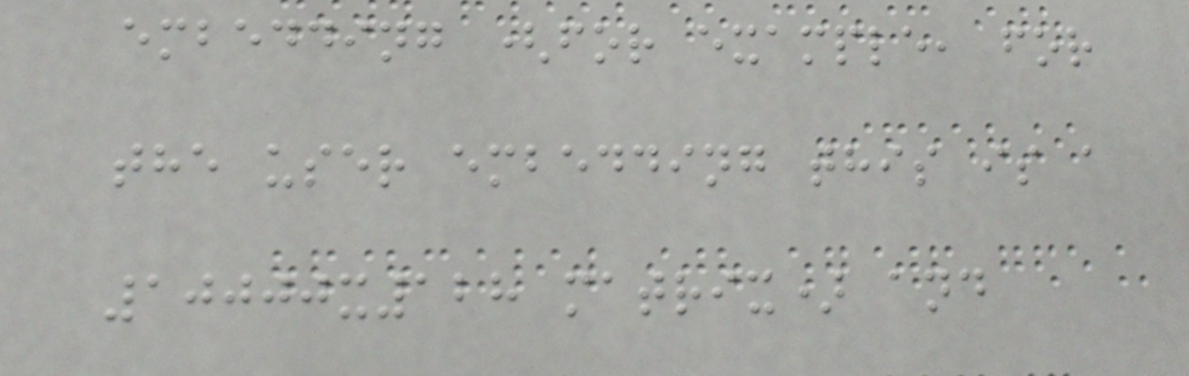embedding (for example, for
the user embedding this is a
10000x128 matrix) and
